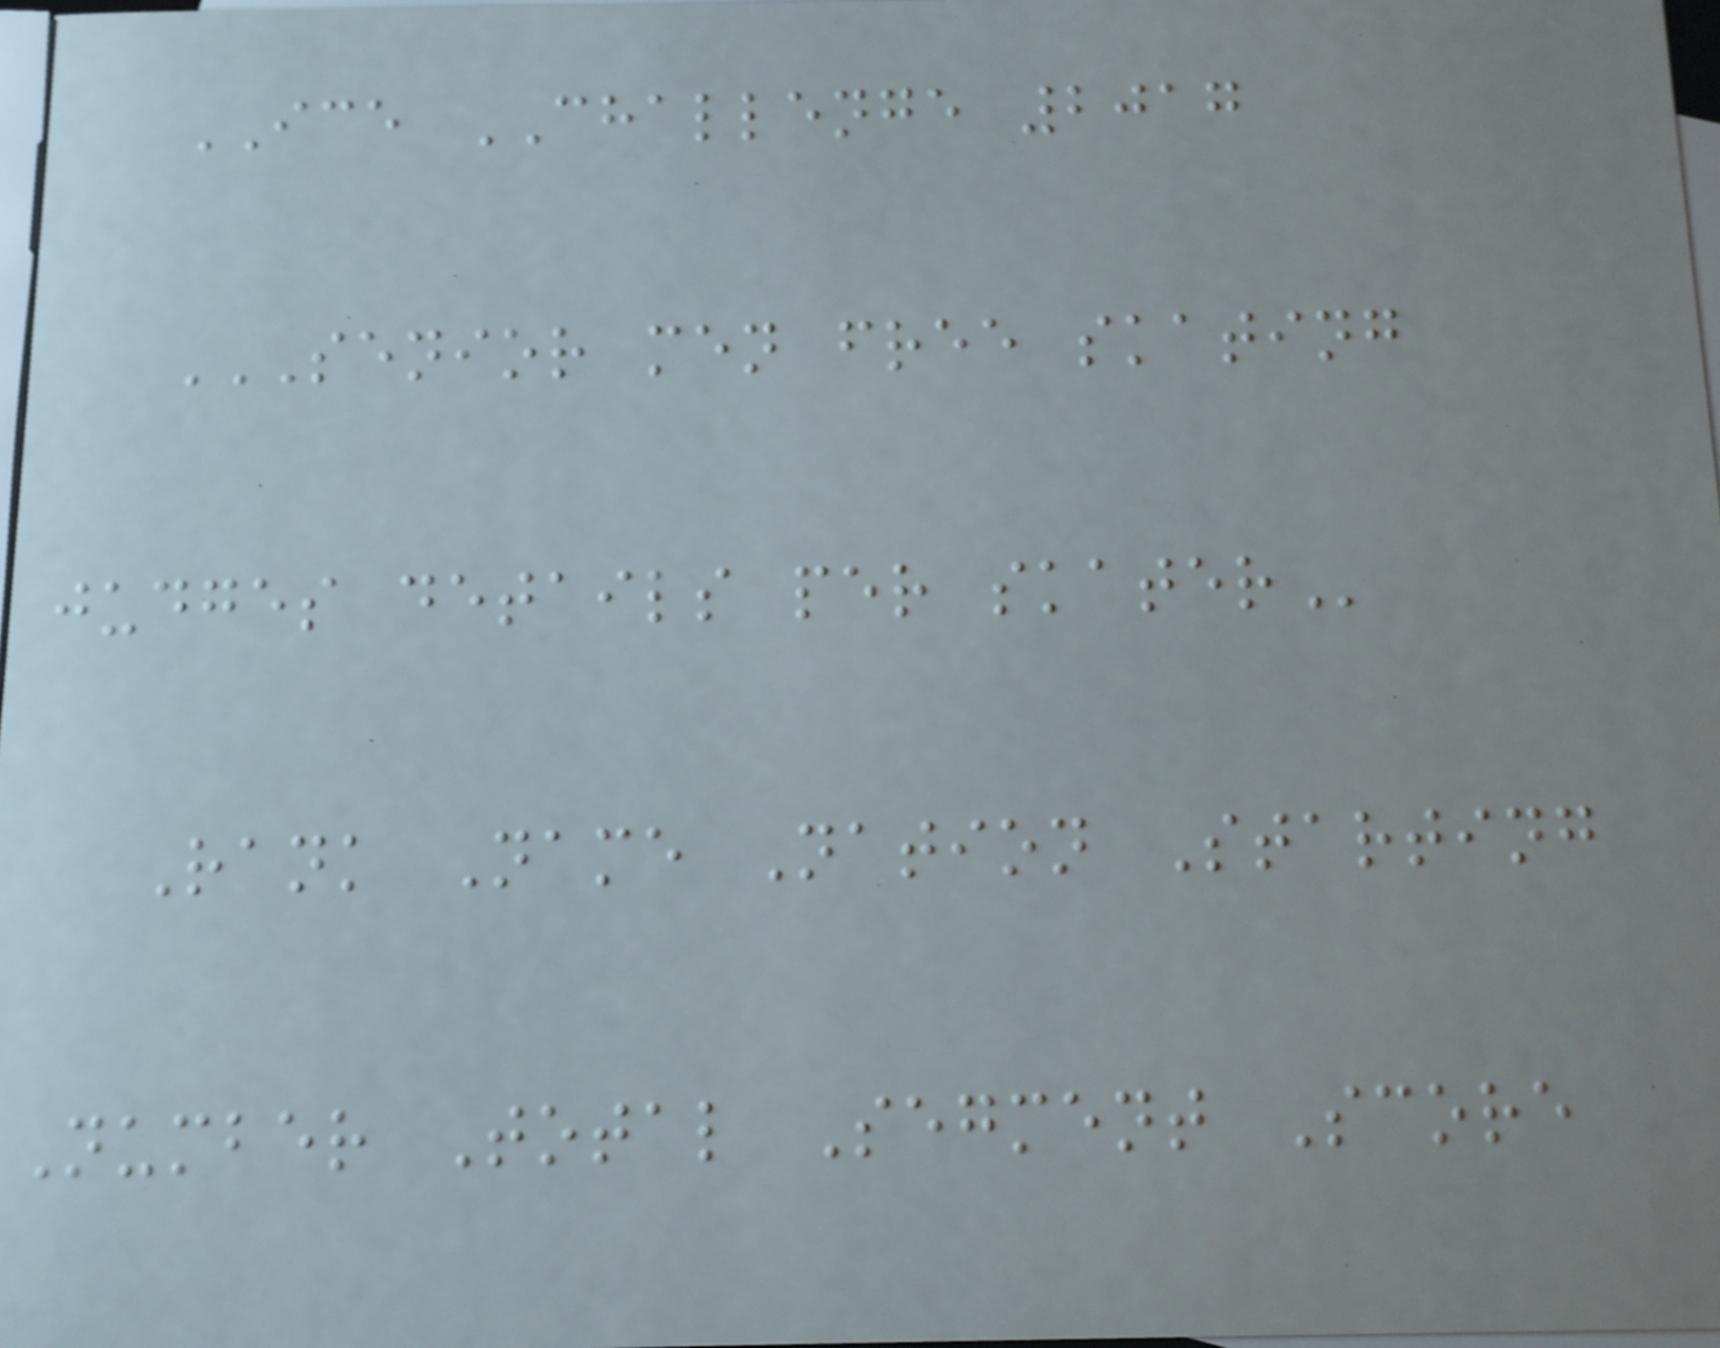ICE CHALLENGE 2017
SENIOR MEN FREE SKATING
JUDGES DETAILS PER SKATER
Rank Name Nation Starting
Number Total Segment Score
